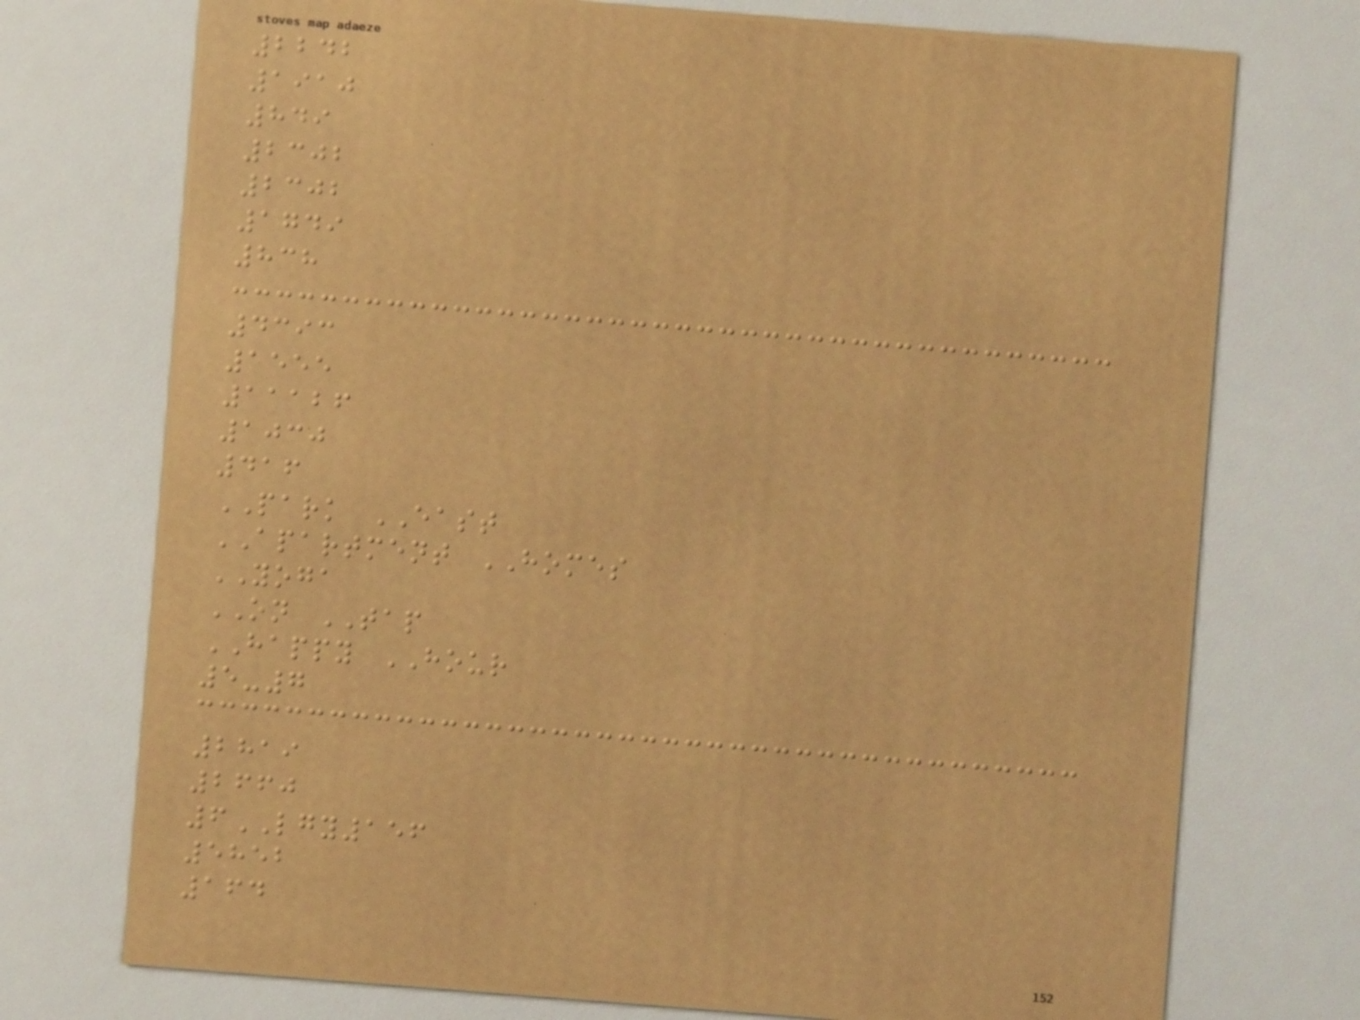2242
1910
849
2302
2302
1749
838
4393
1555
11126
1030
416
PARK EAST
APARTMENT HOMES
YOGA
ON TAP
HAPPY HOUR
5-7
2819
2660
6LGY156
5852
164
